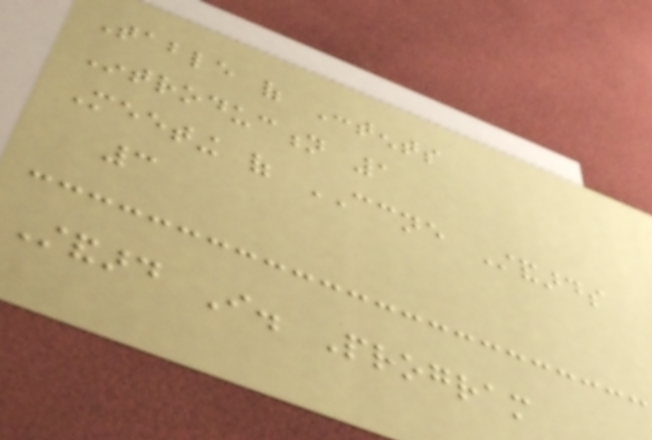Table of Contents
Introduction 1
Meeting of CCNE Standards
3
Standard I. Program
